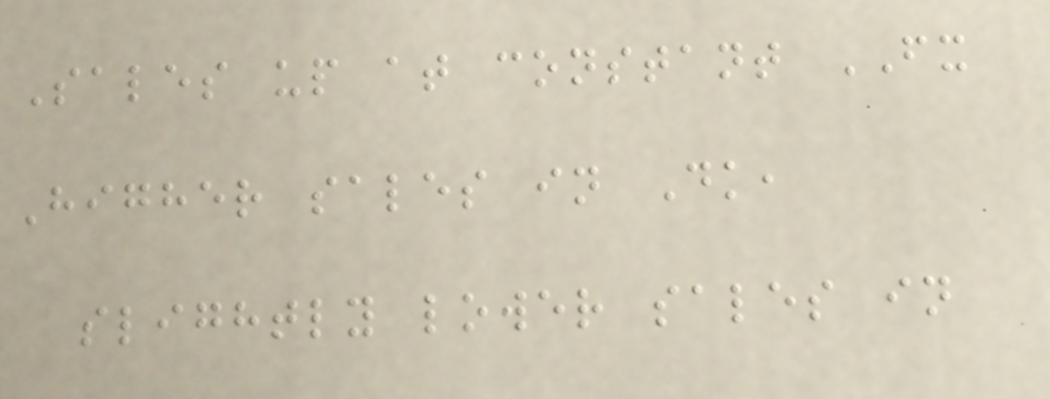Sales up at constant FX
Higher sales in Dk,
slightly lower sales in
